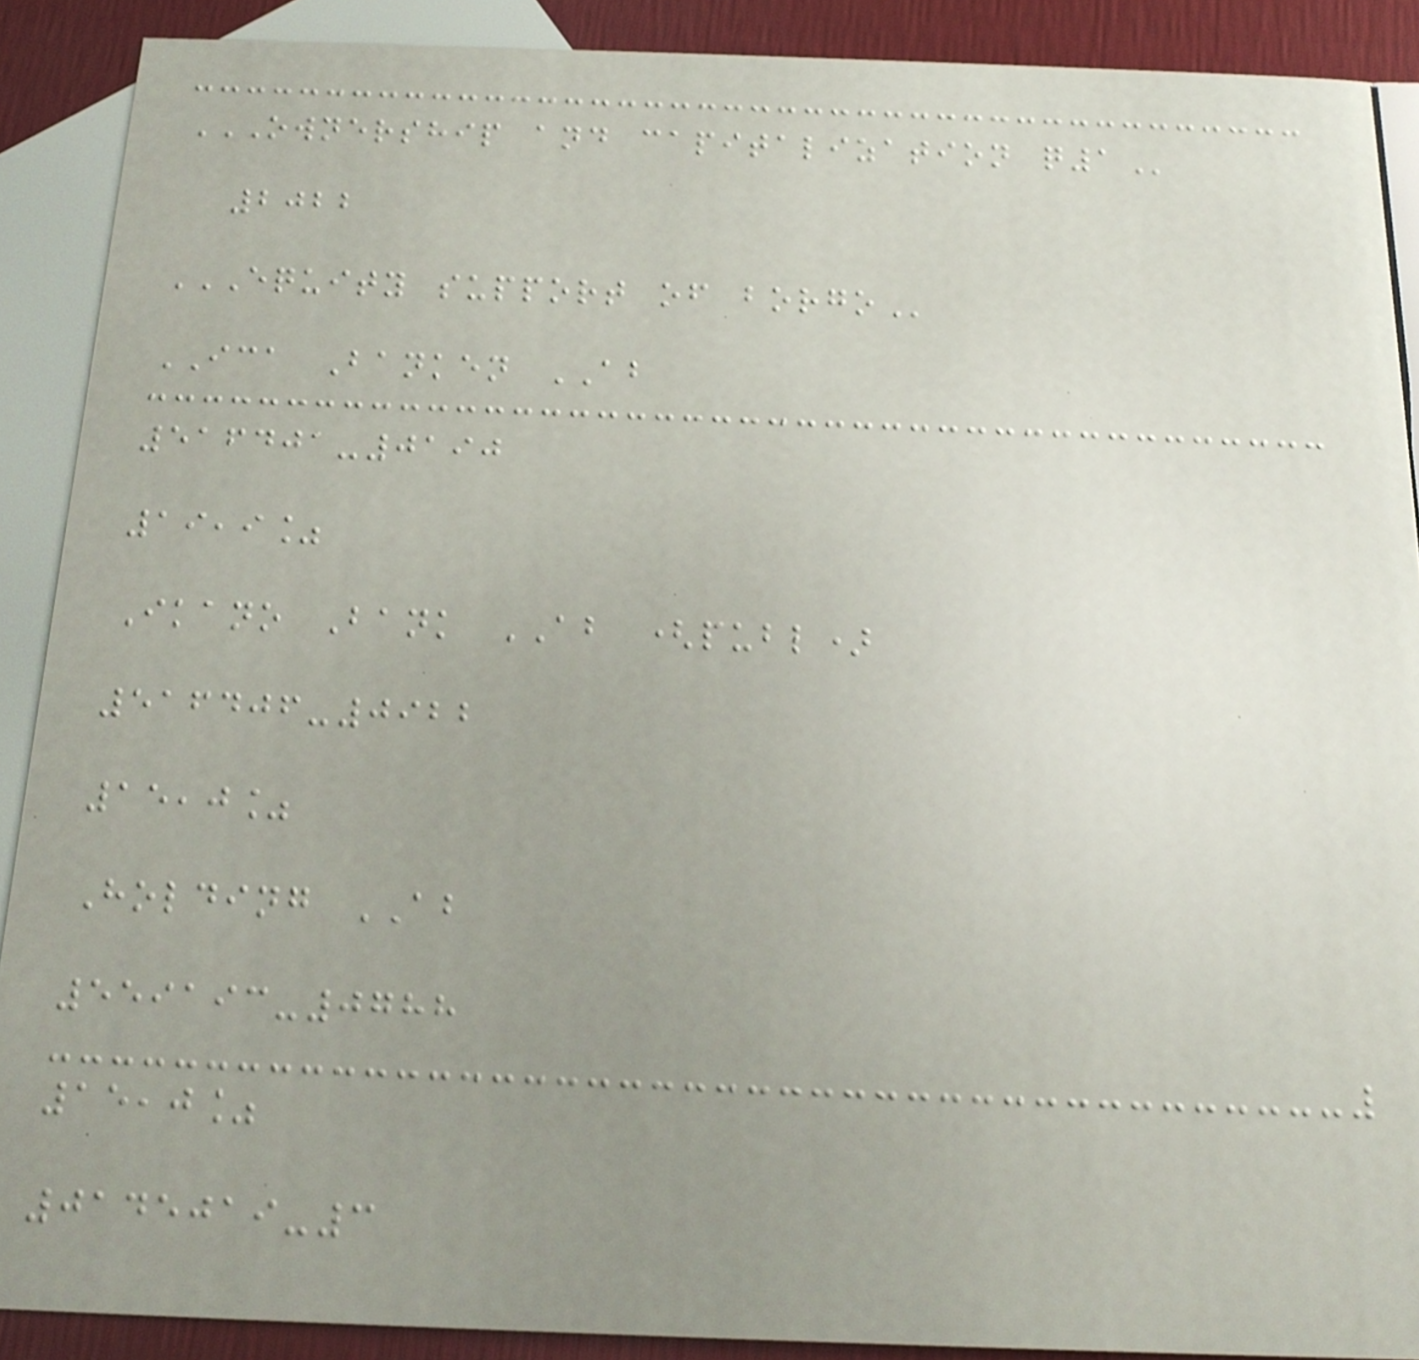OWNERSHIP AND CAPITALIZATION Q1
2022
EQUITY SUPPORT OF BORGO
ICA Banken AB
516401-0190
19,9%
Ikano Bank AB (publ)
516406-0922
15,0%
Holding AB
559193-0788
15,0%
0145019-3
